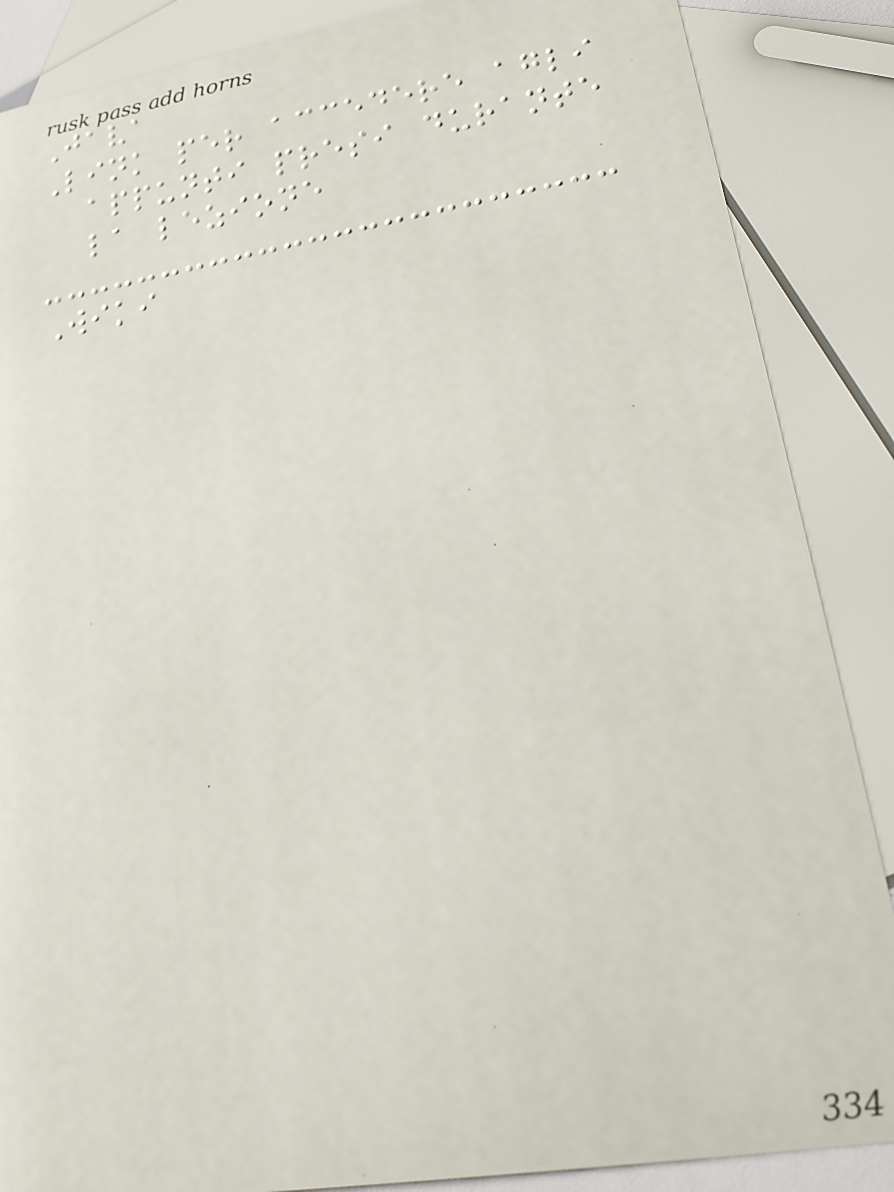Java
Link per accedere agli
appunti presi durante
la lezione
Wiki
